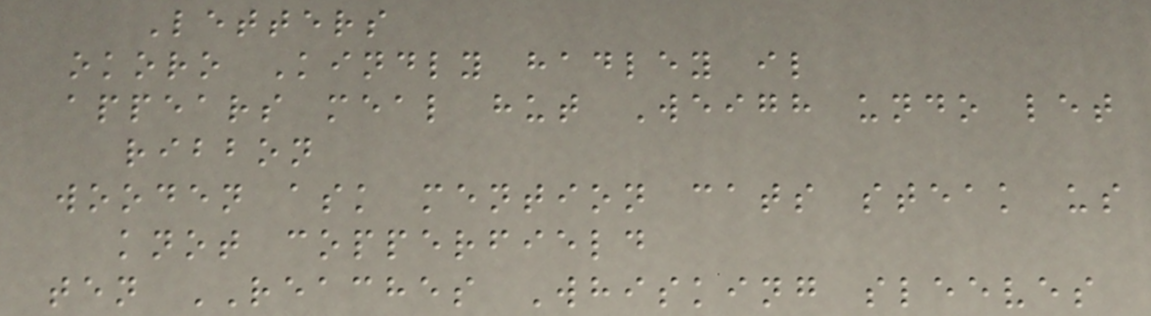Letters
okoro Kindly hadley il
appears meal hut Weigh undo let
ribbon
wooden ask mention cats steak us
knot copperfield
ten REACHES Whisking sleeves
